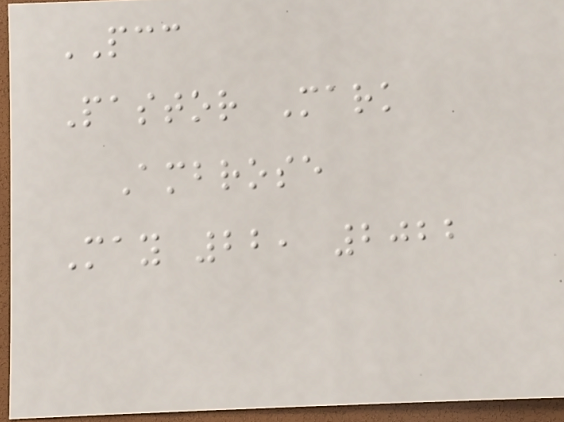PCC
Pastor Mark
Ambrose
May 22, 2022
